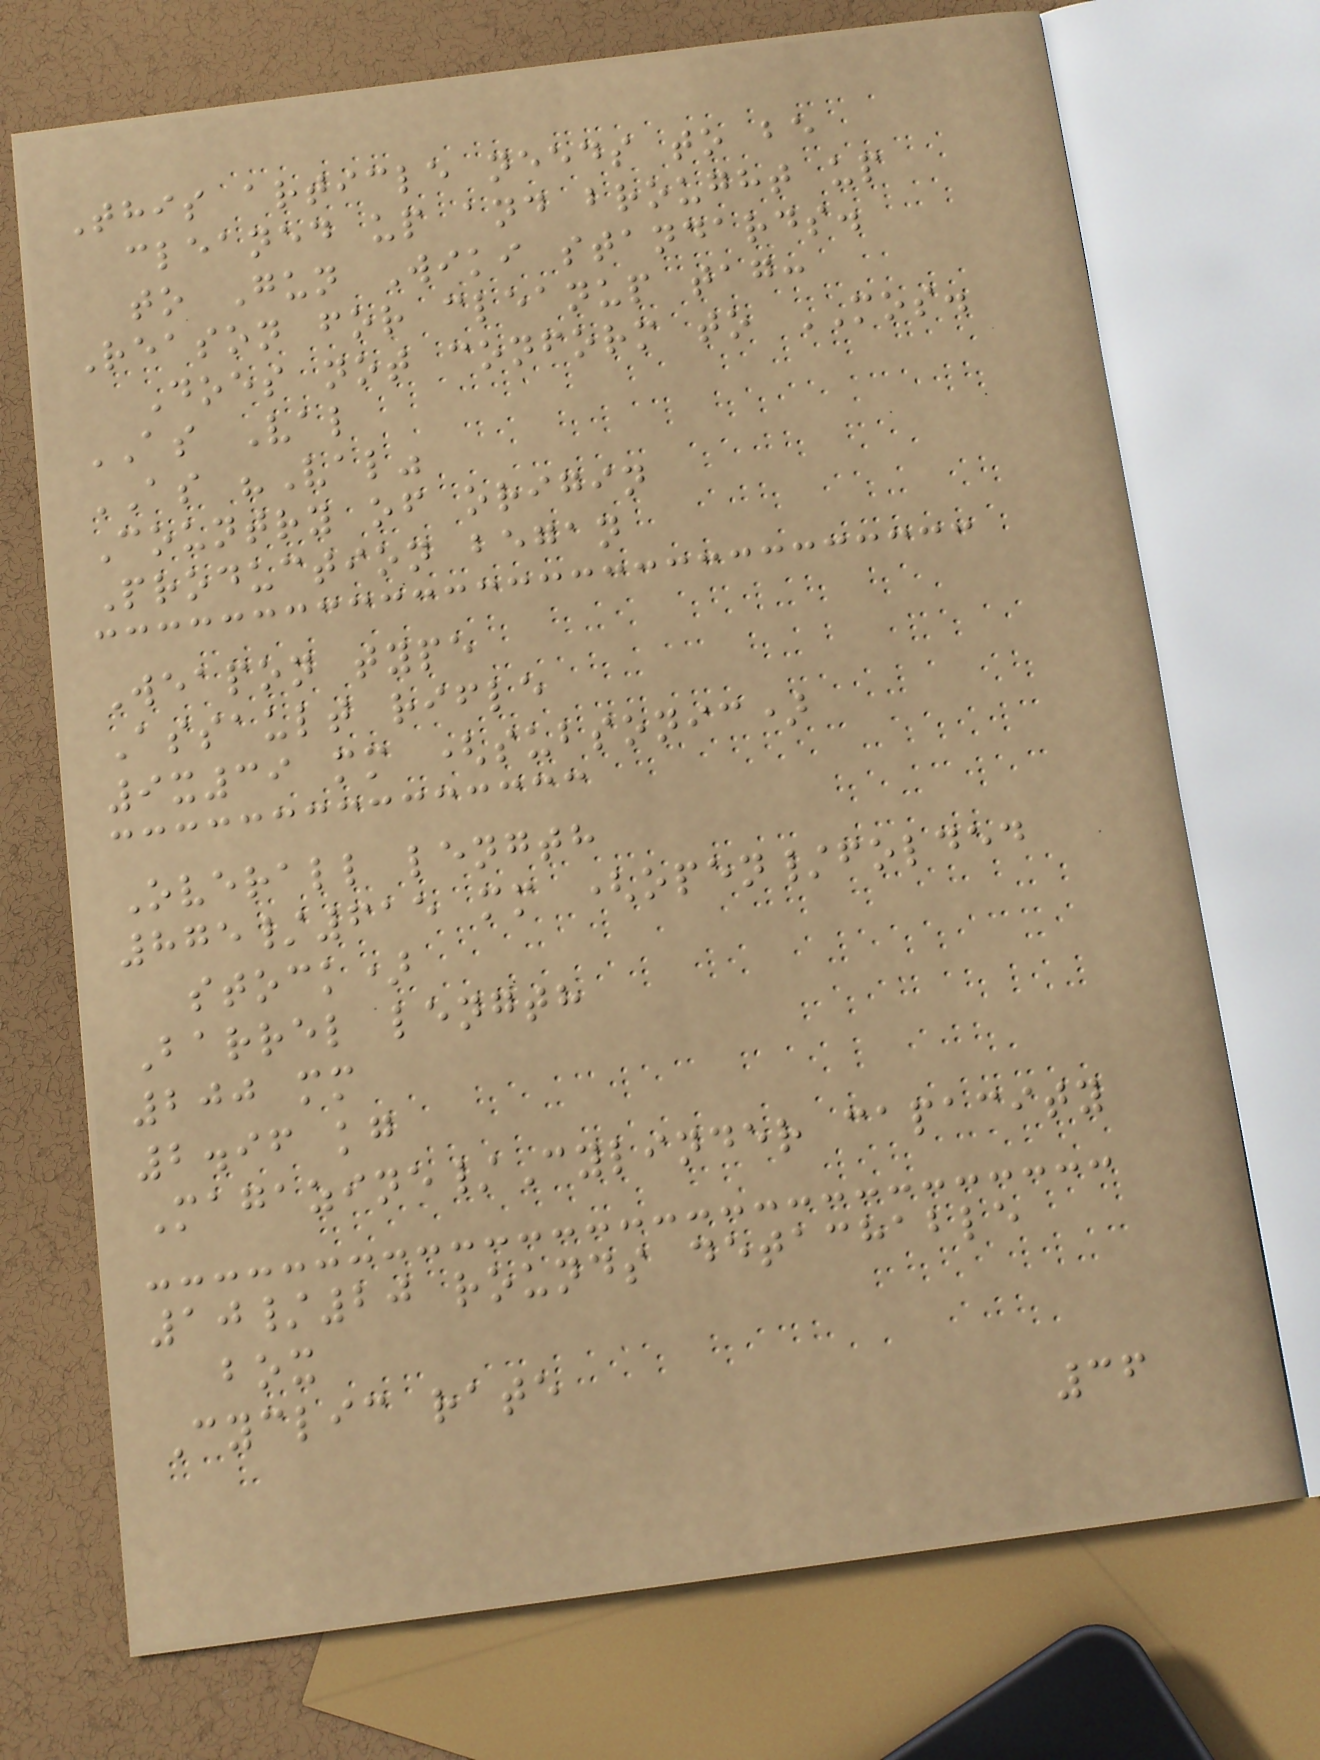This article needs to be
cleaned up and brought up
to Gun Wiki standards.
Reason for cleanup tag:
Does not conform to MOS.
AS Val
AS "Val"
Country of origin
Production began
Weapon type
Assault rifle
9x39 mm (subsonic)
Overall length
875/615 mm (open/folded
stock)
Barrel length
200 mm
2.96 kg
Magazine/Cylinder capacity
10/20 rounds detachable
box
Cyclic rate
36
